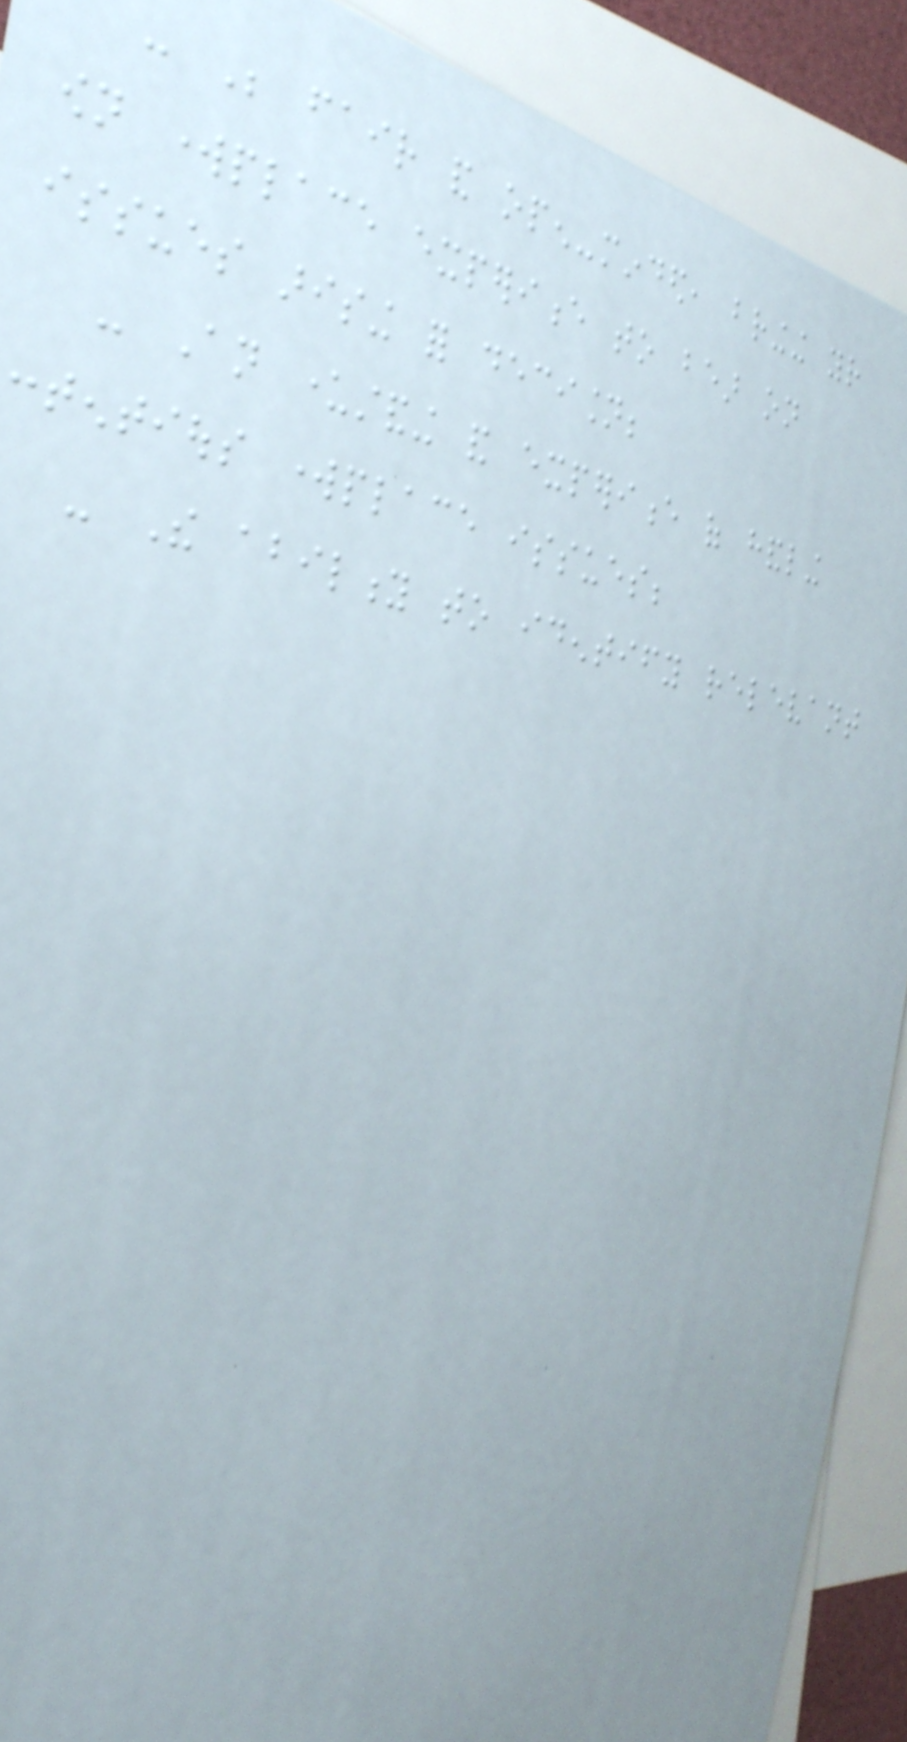- Be fair and open-minded, bringing your
own workplace experience to bear on
issues arising for decision;
- An understanding and experience of handling
contentious workplace issues;
- The ability to identify relevant
